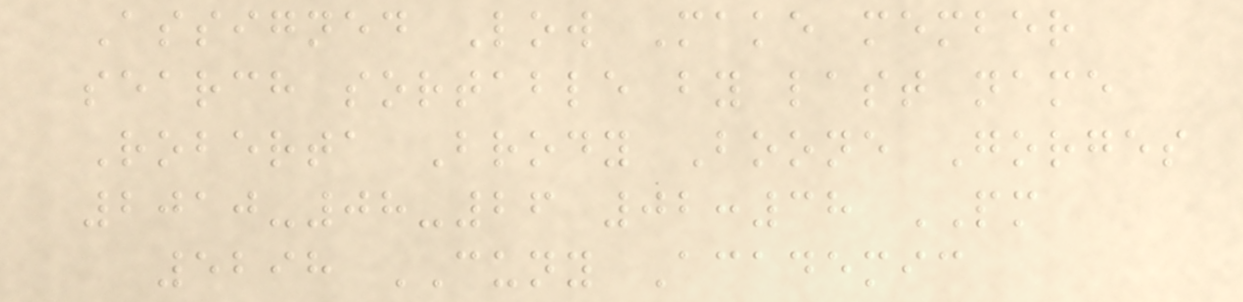Assigned Low Make member
search sortable by last name
Roberta Brody Boone Gorges
2010-08-26 02:38 PM
5298 CUNY Academic
